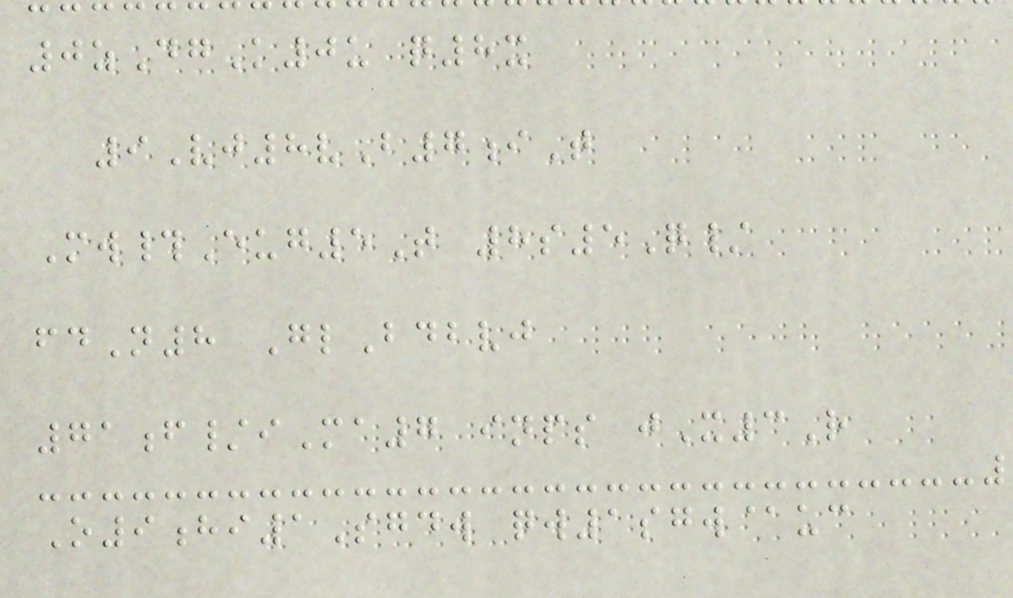0zDgK0u q8x
9Vj8vB7iT
Mw#Eug5T 8s5Q/
fdN8 GlBdbvj
71f/iMa7 inps jX3R
O9hi1Sgdw qw1sgw@uc
